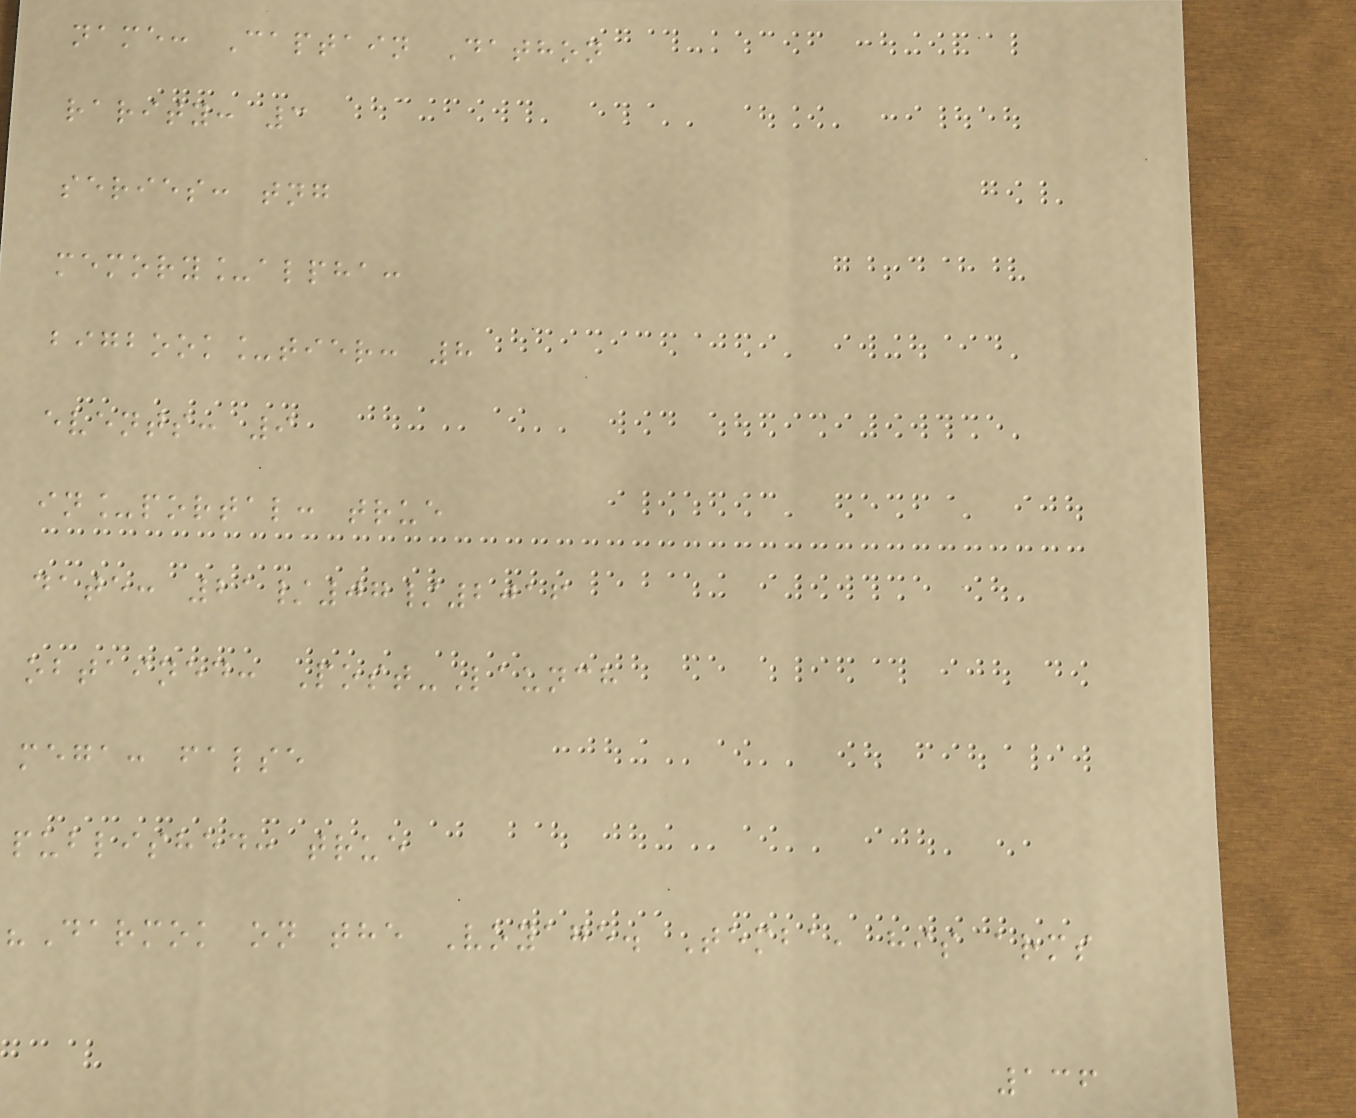name: Captain Dathon
rarity: 3
series: tng
memory_alpha:
bigbook_tier: 8
events: 9
in_portal: true
date: 21/07/2016
obtained: Post-Launch
mega: false
published: true
"Darmok on the Voyage. Temba, his arms
136
